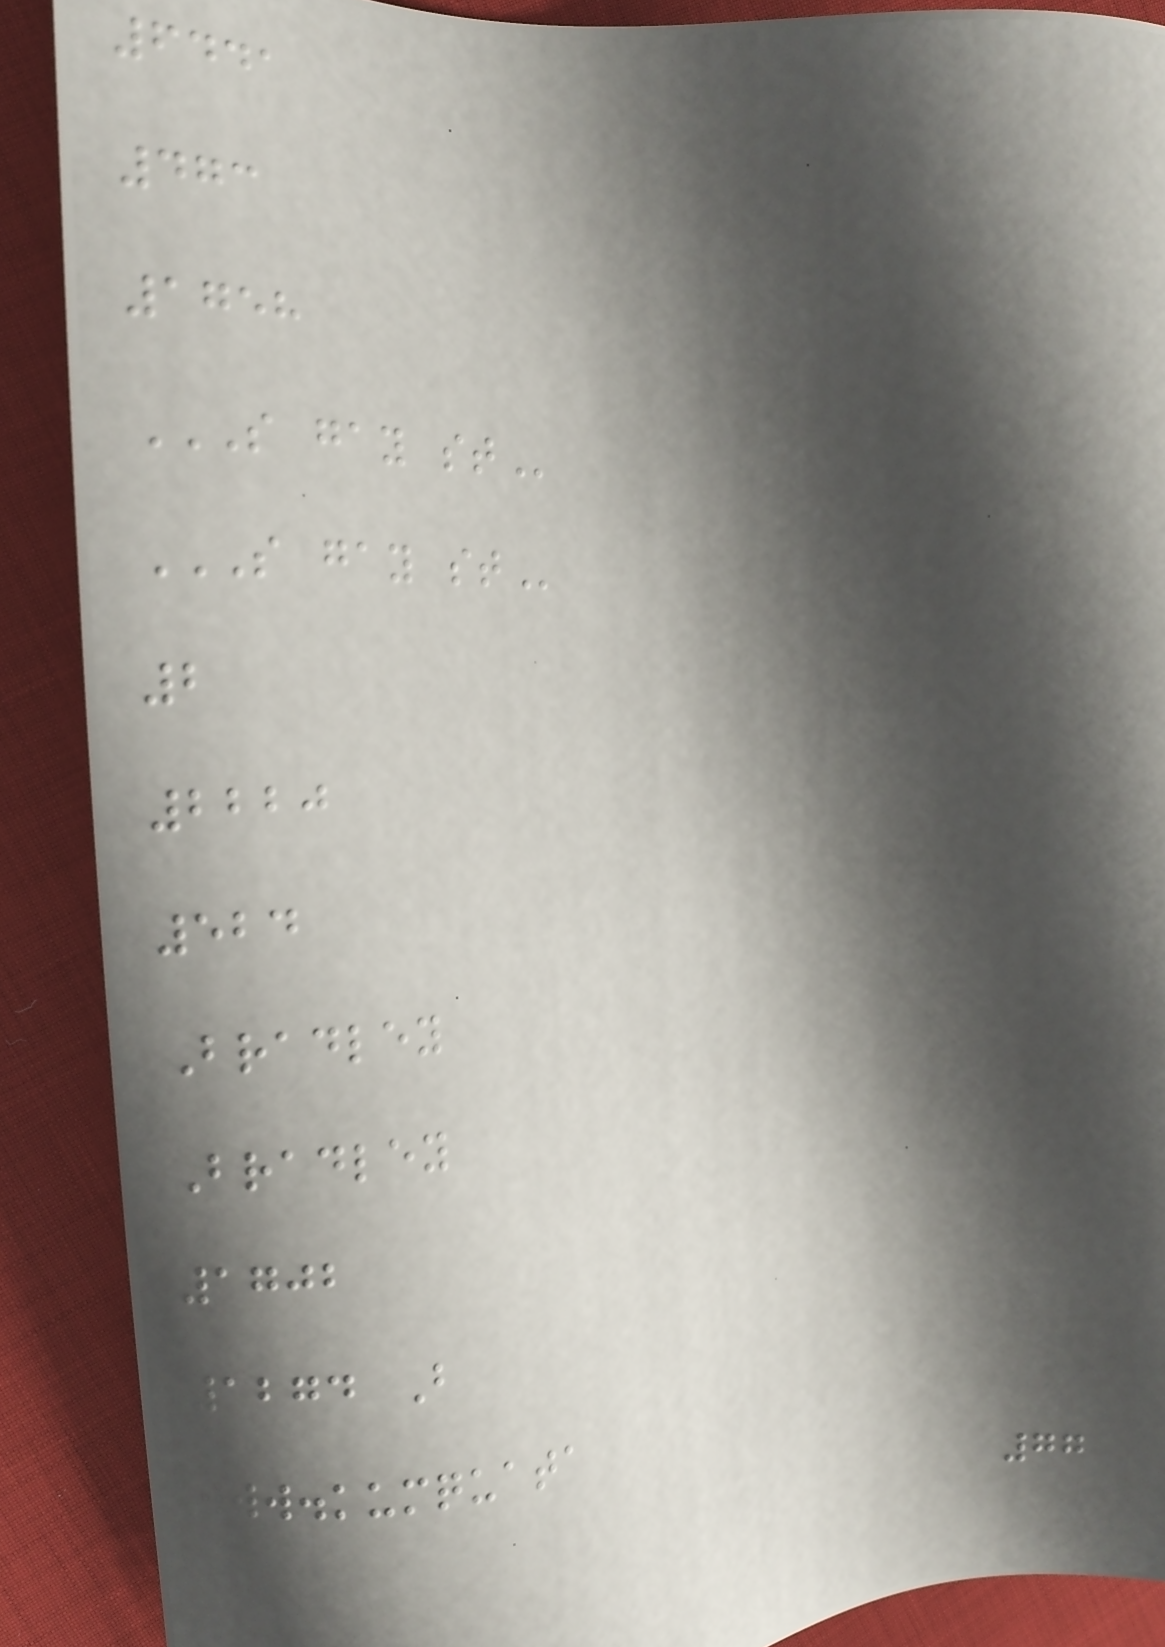6441
473
1758
S GAY ST
S GAY ST
2
2220
524
Bradley
Bradley
1702
1274 B
www.kumquata
77
